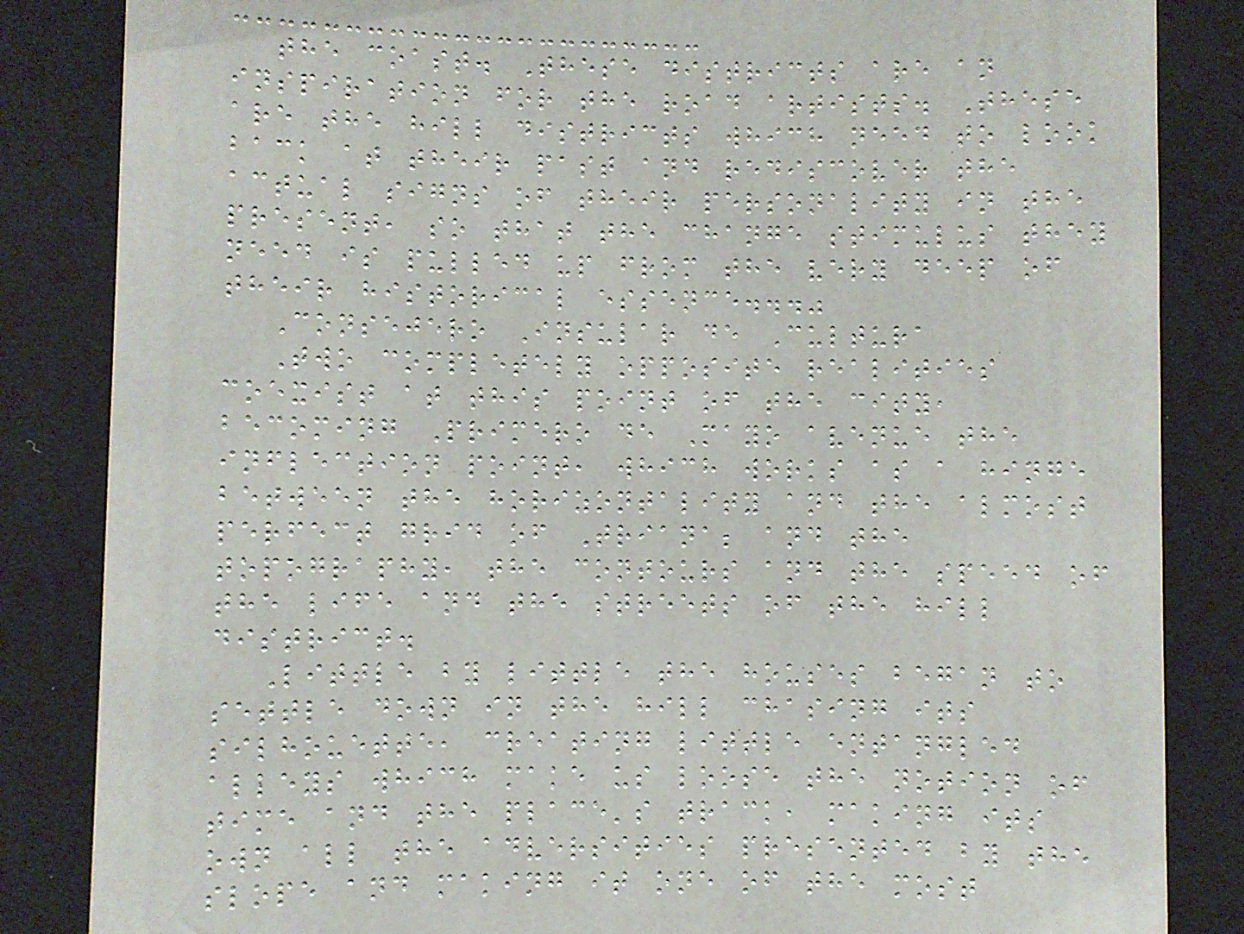the coast. These districts are an
inspiration for the road artists. These
are the hill districts which need to look
back at their past and rediscover the
actual signs of their personality in the
present, so that the change stimulus they
need is pulled up from the very deep of
their historical essence..."
Consejero Insular de Cultura
Two completely opposite realities
coexist at this point of the city,
becoming Primero de Mayo avenue the
inflection point, which works as a hinge
between the horizontality and the almost
perfect grid of Triana; and the
topography, the contours and the speed of
the life and the streets of the hill
district.
Little by little the houses began to
settle down in the hill chasing its
silhouette, creating little entangled
alleys which make us loose the notion of
time and the place's track, making its
own all the adversities presented by the
slope and making it one of the most
